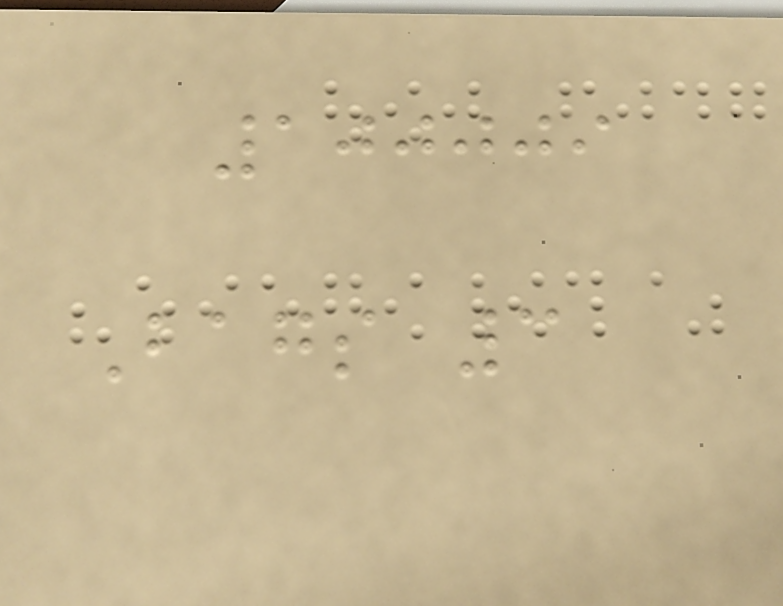100009
Bags 3
